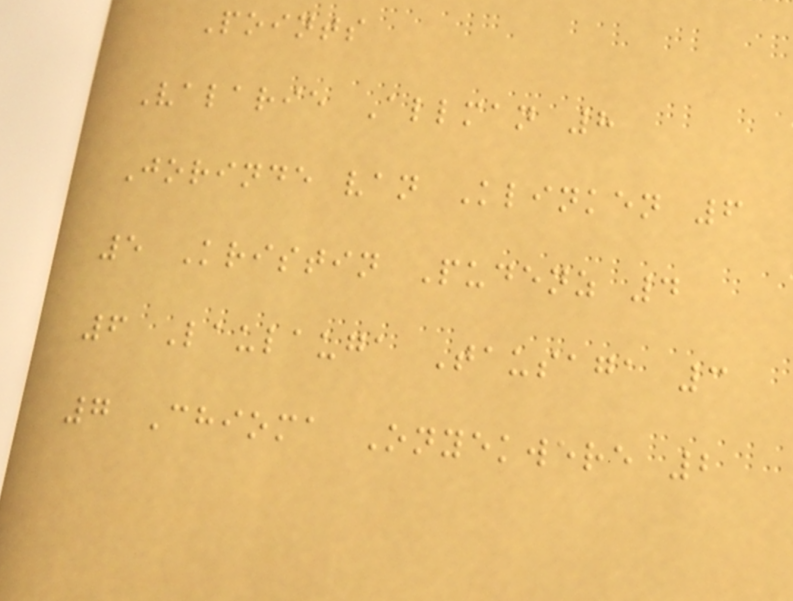Points
Valarie Allman 8
Jorinde van Klinken 6
5 Kristin Pudenz 4
6 Laulauga Tausaga 3
7 Chioma Onyekwere 2
